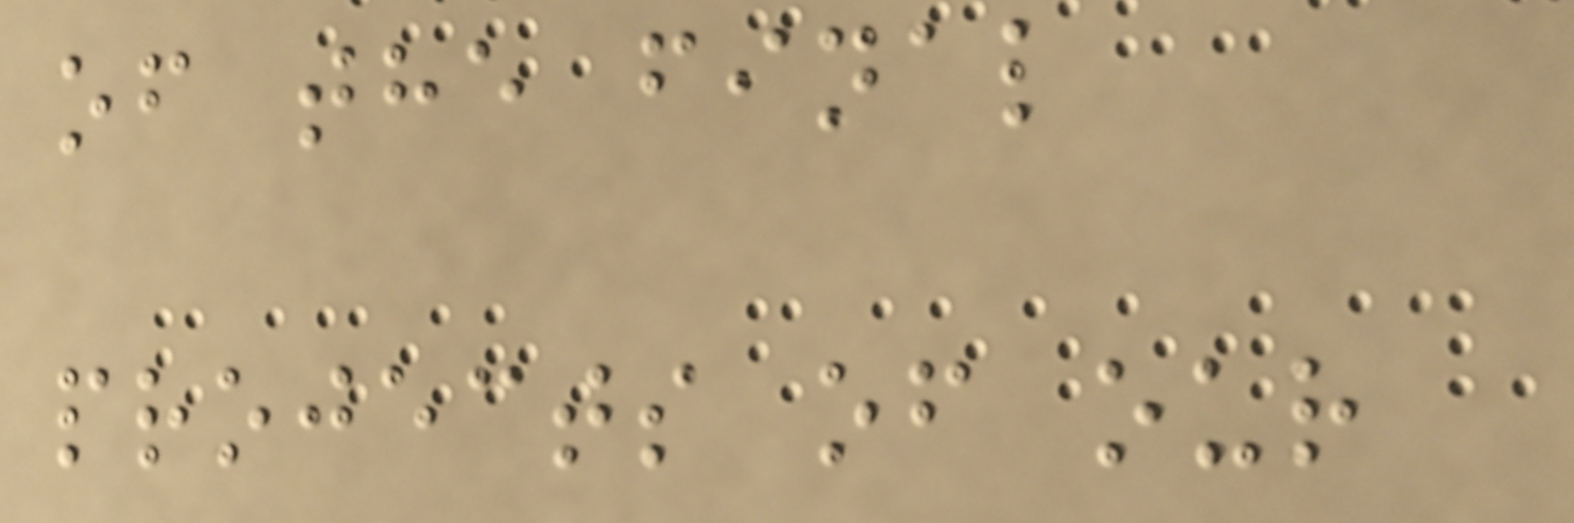of the final
projects of our
